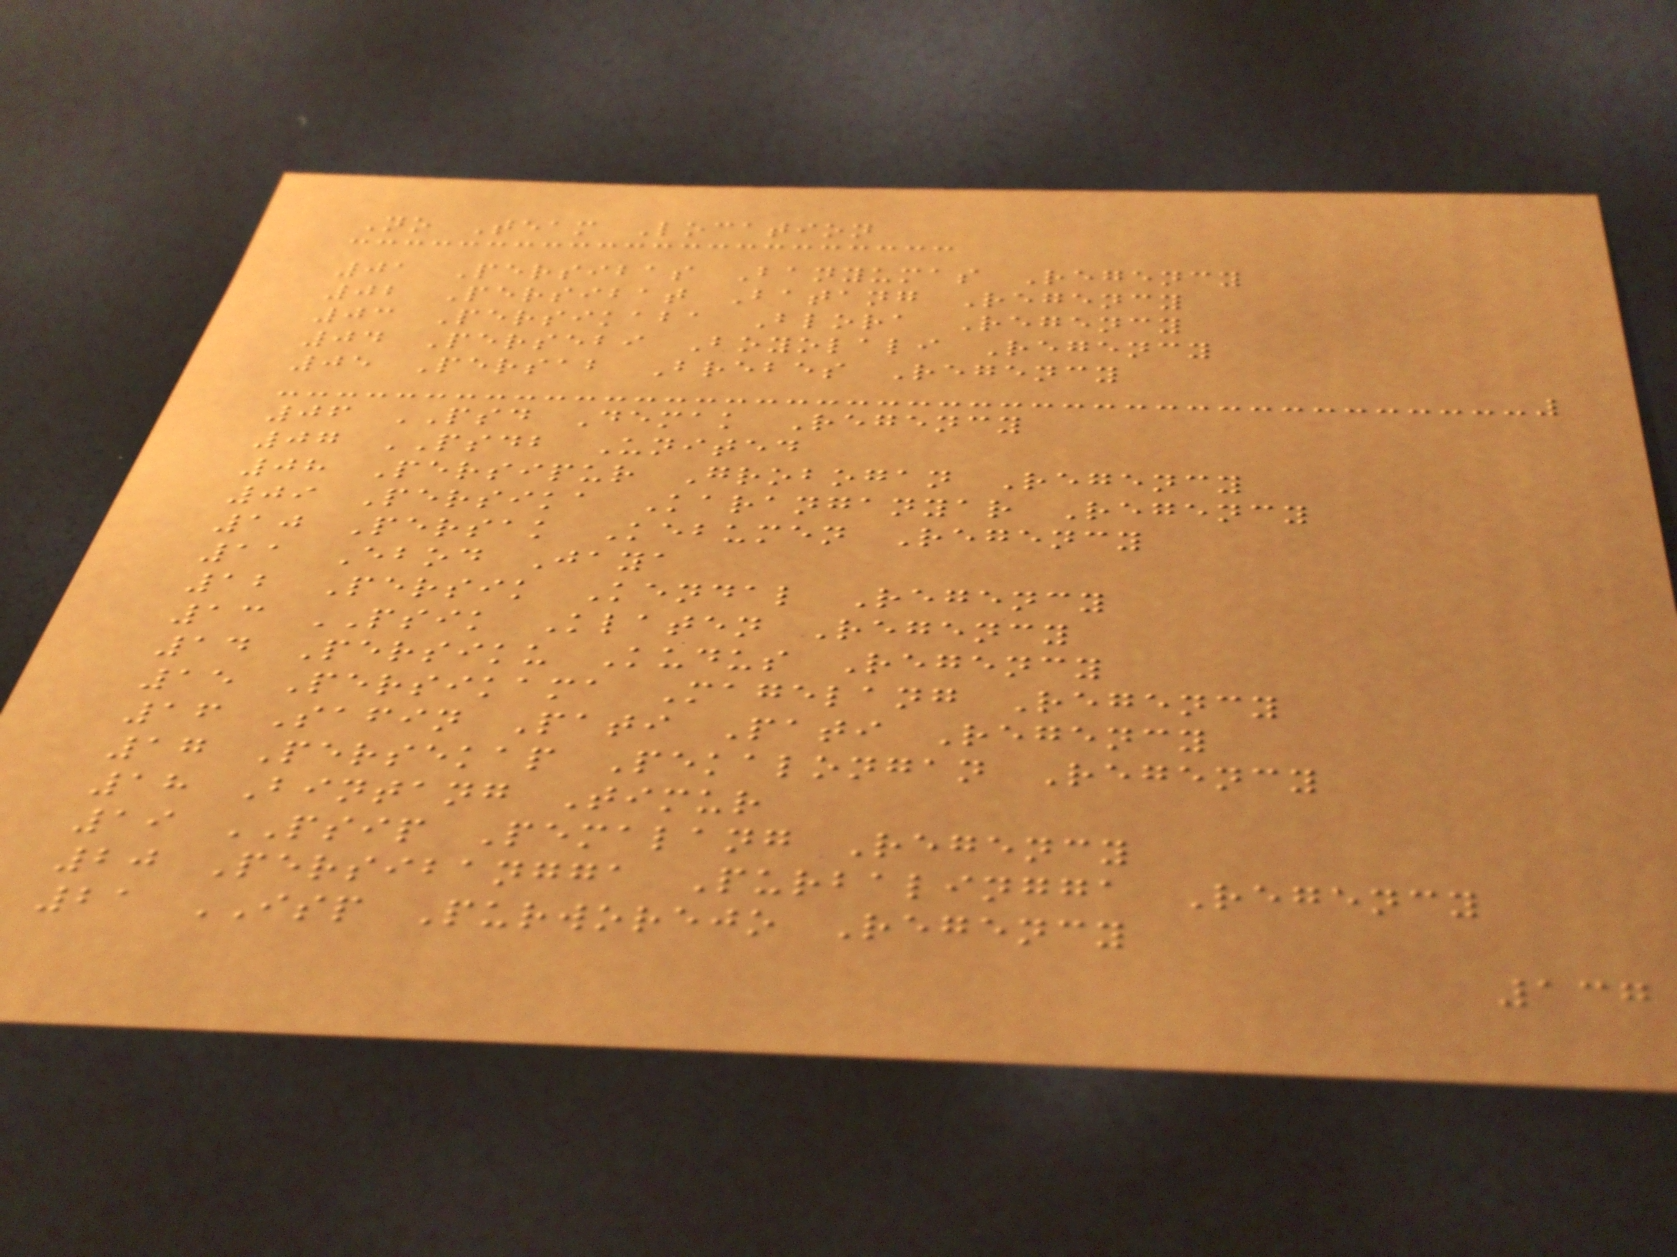No Team Location
01 Persibas Banyumas Regency
02 Persibat Batang Regency
03 Persikaba Blora Regency
04 Persebi Boyolali Regency
05 Persab Brebes Regency
06 PSD Demak Regency
07 PSDB United
08 Persipur Grobogan Regency
09 Persika Karanganyar Regency
10 Persak Kebumen Regency
11 Ebod Jaya
12 Persik Kendal Regency
13 PSIK Klaten Regency
14 Persiku Kudus Regency
15 Persikama Magelang Regency
16 Safin Pati Pati Regency
17 Persekap Pekalongan Regency
18 Bintang Timur
19 PSIP Pemalang Regency
20 Persibangga Purbalingga Regency
21 ISP Purworejo Regency
137
